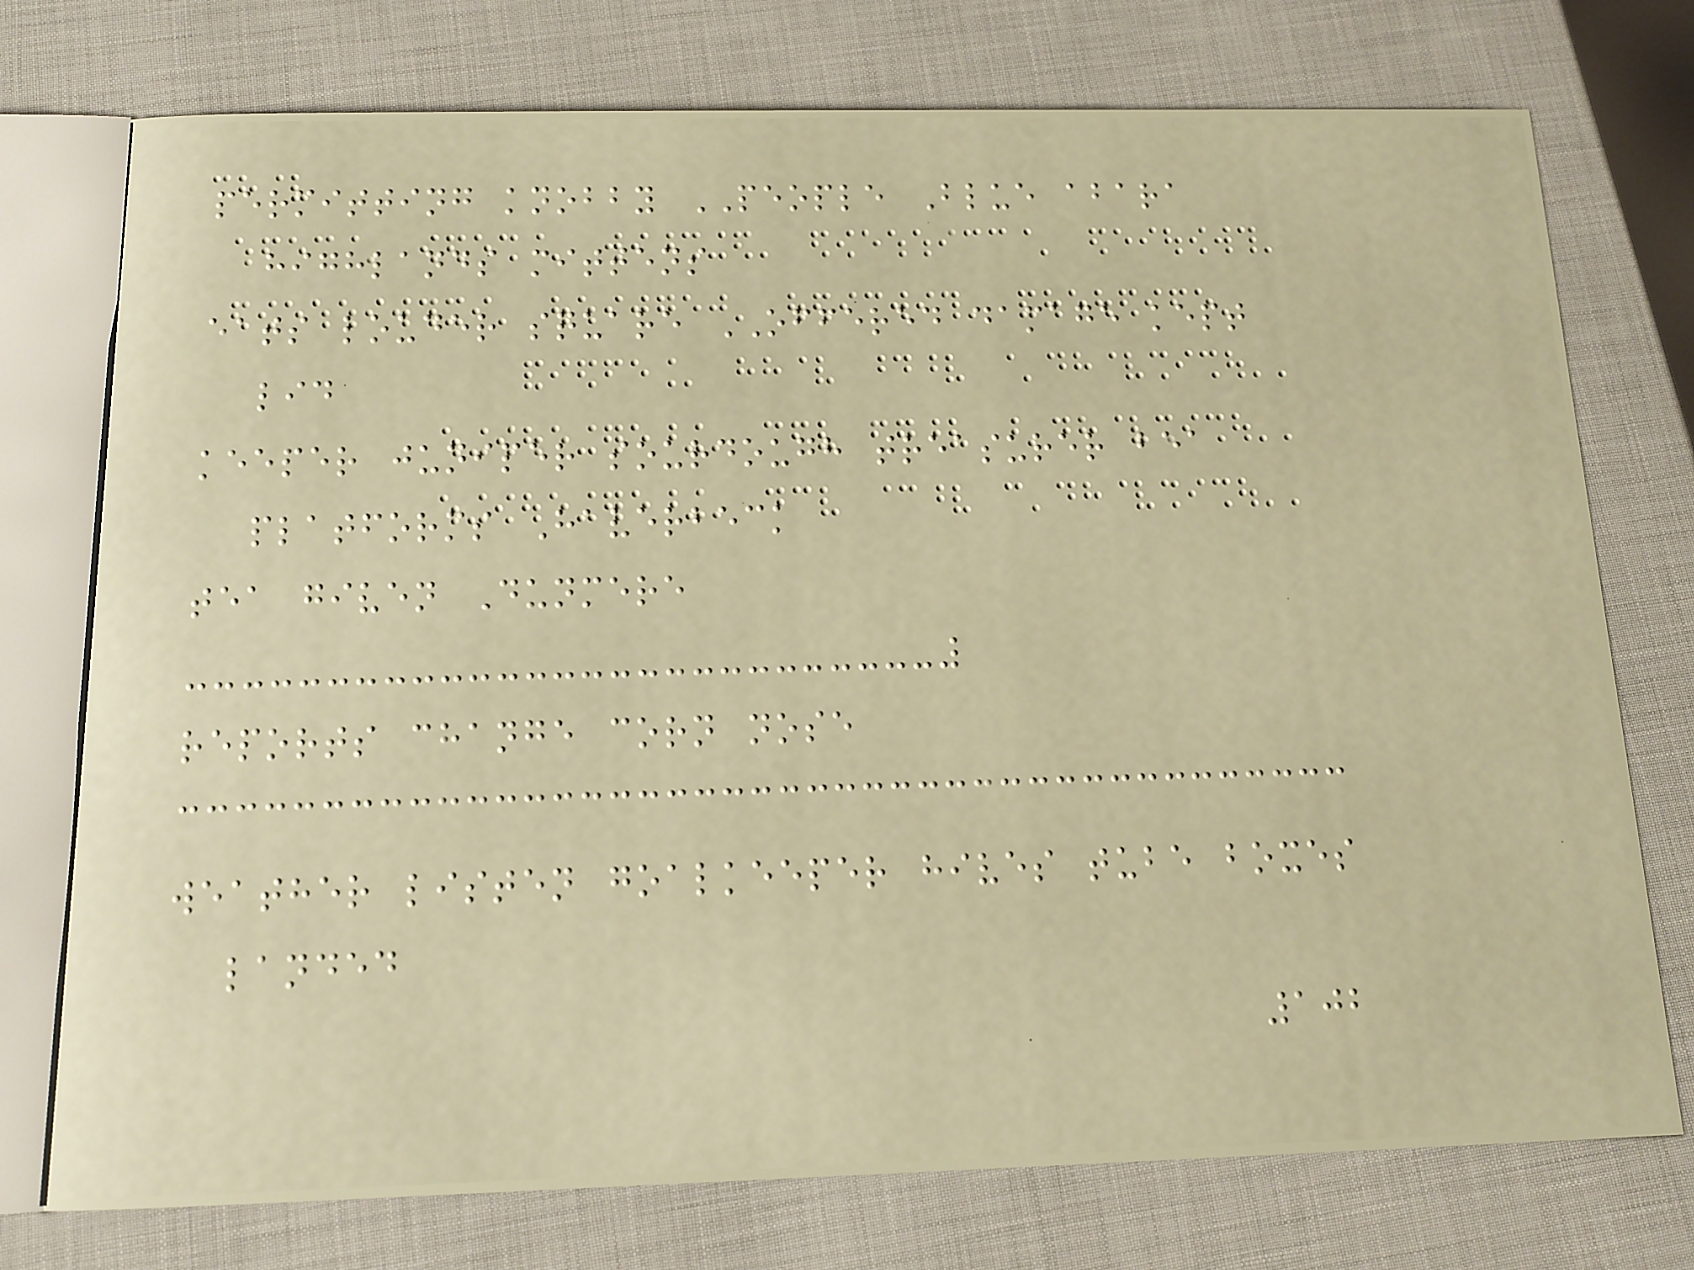permitting knobby PEOPLE Blue abara
highlands mittens
eats louder square OFFERED damage kept
lid
keeper juniper sourdough treasurer bea
platforms Haverbeck
tea given Dunmere
reports change corn nose
weather listen goalkeeper hives tube boxes
landed
102
